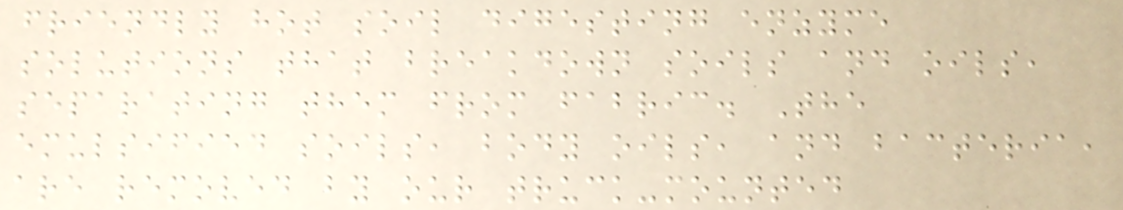friendly hot soil digesting enzyme
solutions that breakdown soils and oils,
separating them from fabric. The
emulsified soils, body oils, and bacteria,
are removed by our truck-mounted
